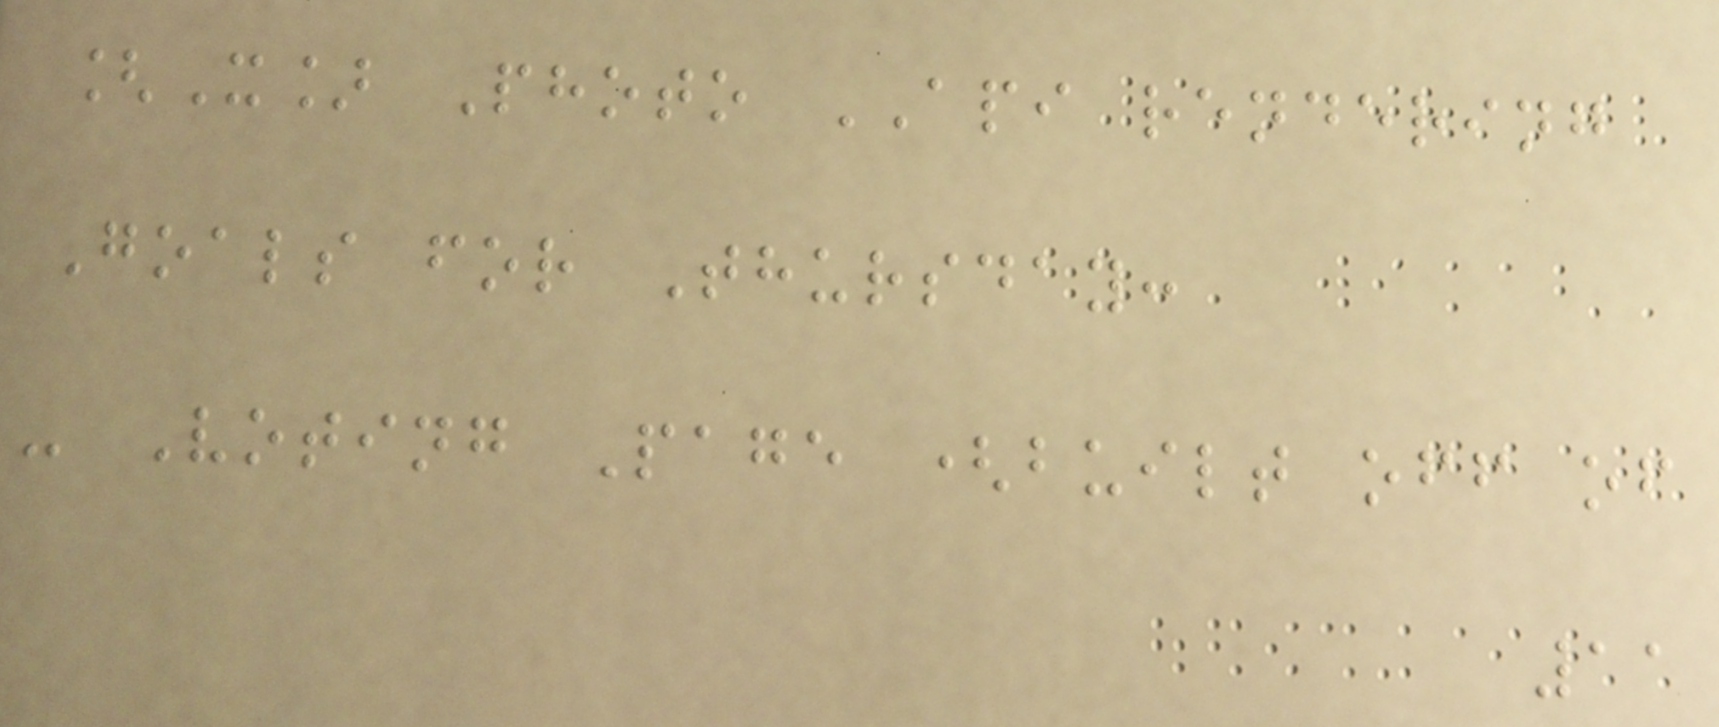[X] Photo API rendering
Goals for Thursday:
- Voting Page (built off of
11
